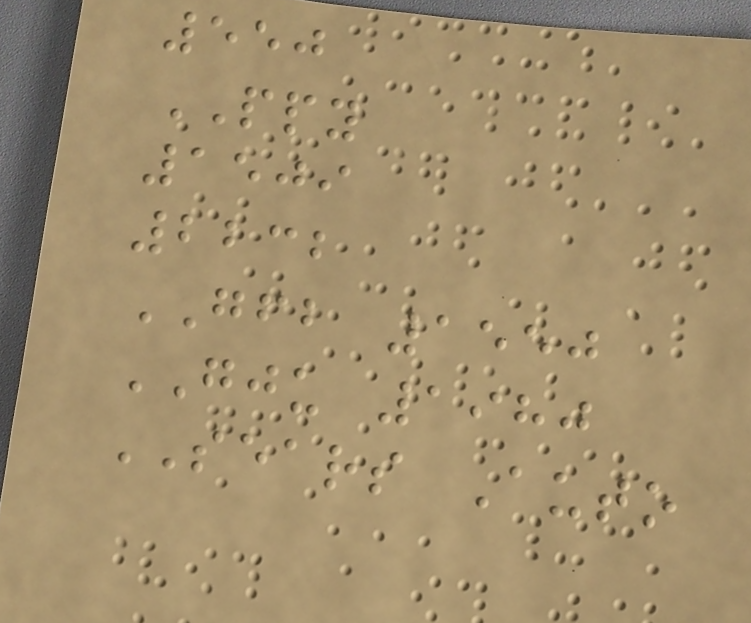550
PPY
1509
2232
GFB 1550
GJU 1980
SEARS Auto
